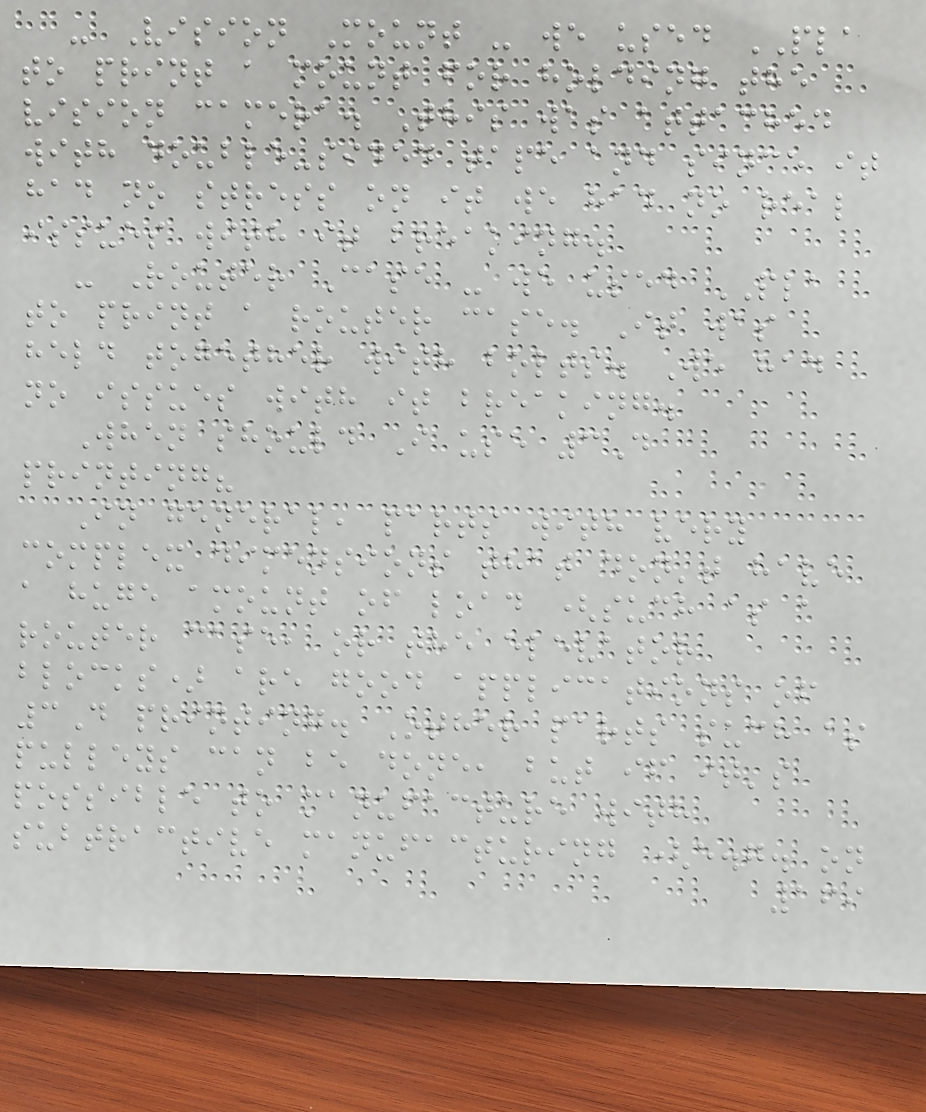- Vision Mount - we used PLA
to print a mount for holding the
vision camera. This was attached
with double-sided tape and since it
had no stress on it we had no real
issues with it breaking.
- Router Case - we used PLA
to print a router case. It was
held together with bolts. We had
no issues with it breaking.
When should I use 3D
printing?
In general, parts with very
complex dimensions that don't have
a huge amount of load (such as a
router case, or the elevator
blocks) are good applications of
3D printing. Other parts such as
pulleys can be done, but if it's
possible to manufacture with
subtractive manufacturing (e.g. on
169
